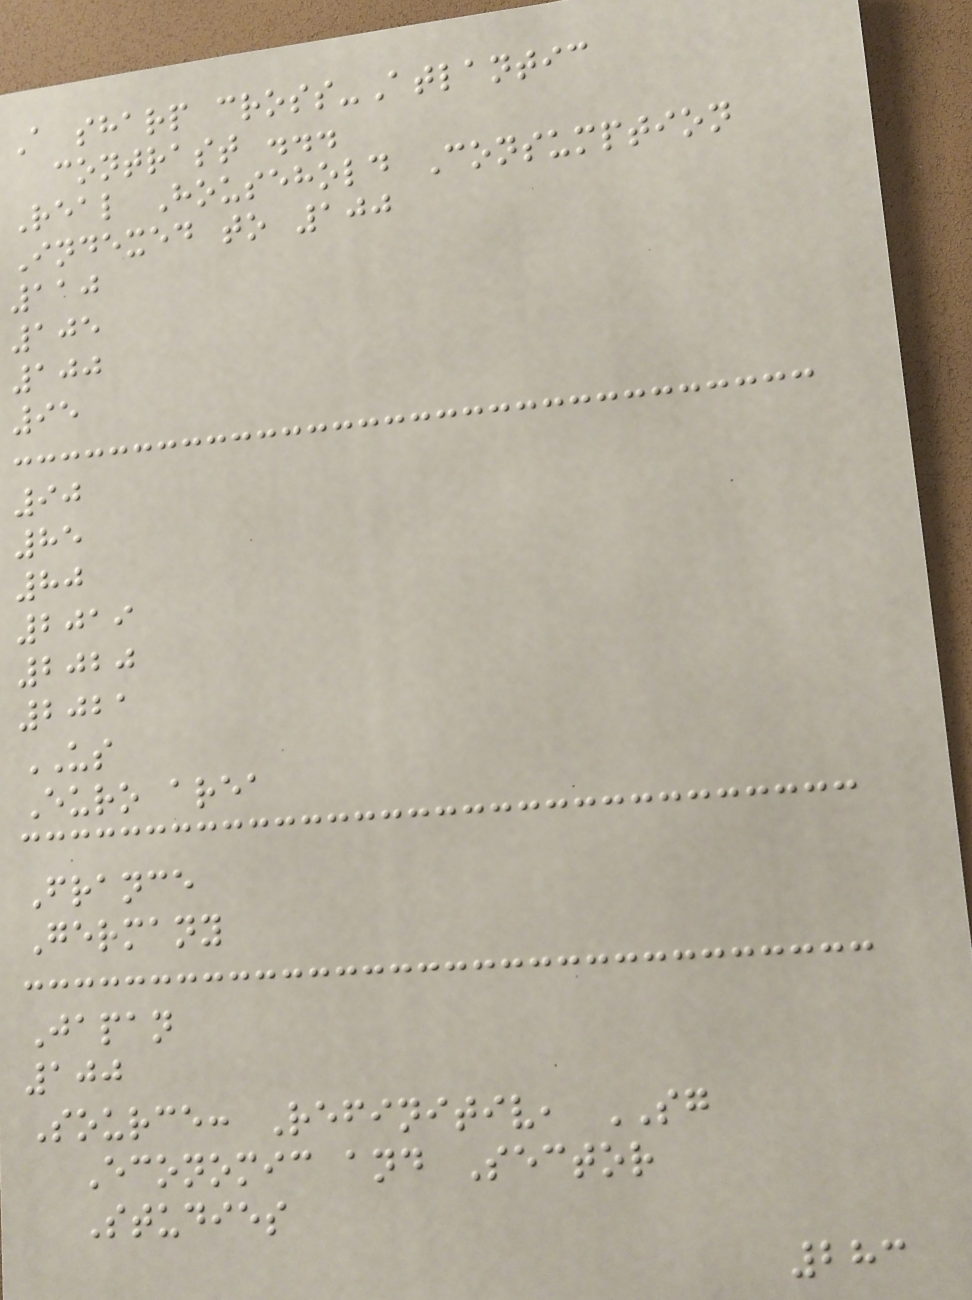A sharp cross-Atlantic
contrast ...
Real Household Consumption
Indexed to 100
110
105
100
95
90
85
80
2019
2020
2021
US
Euro area
France
Germany
Japan
100
Source: Refinitiv, SG
Economic and Sector
Studies
283
